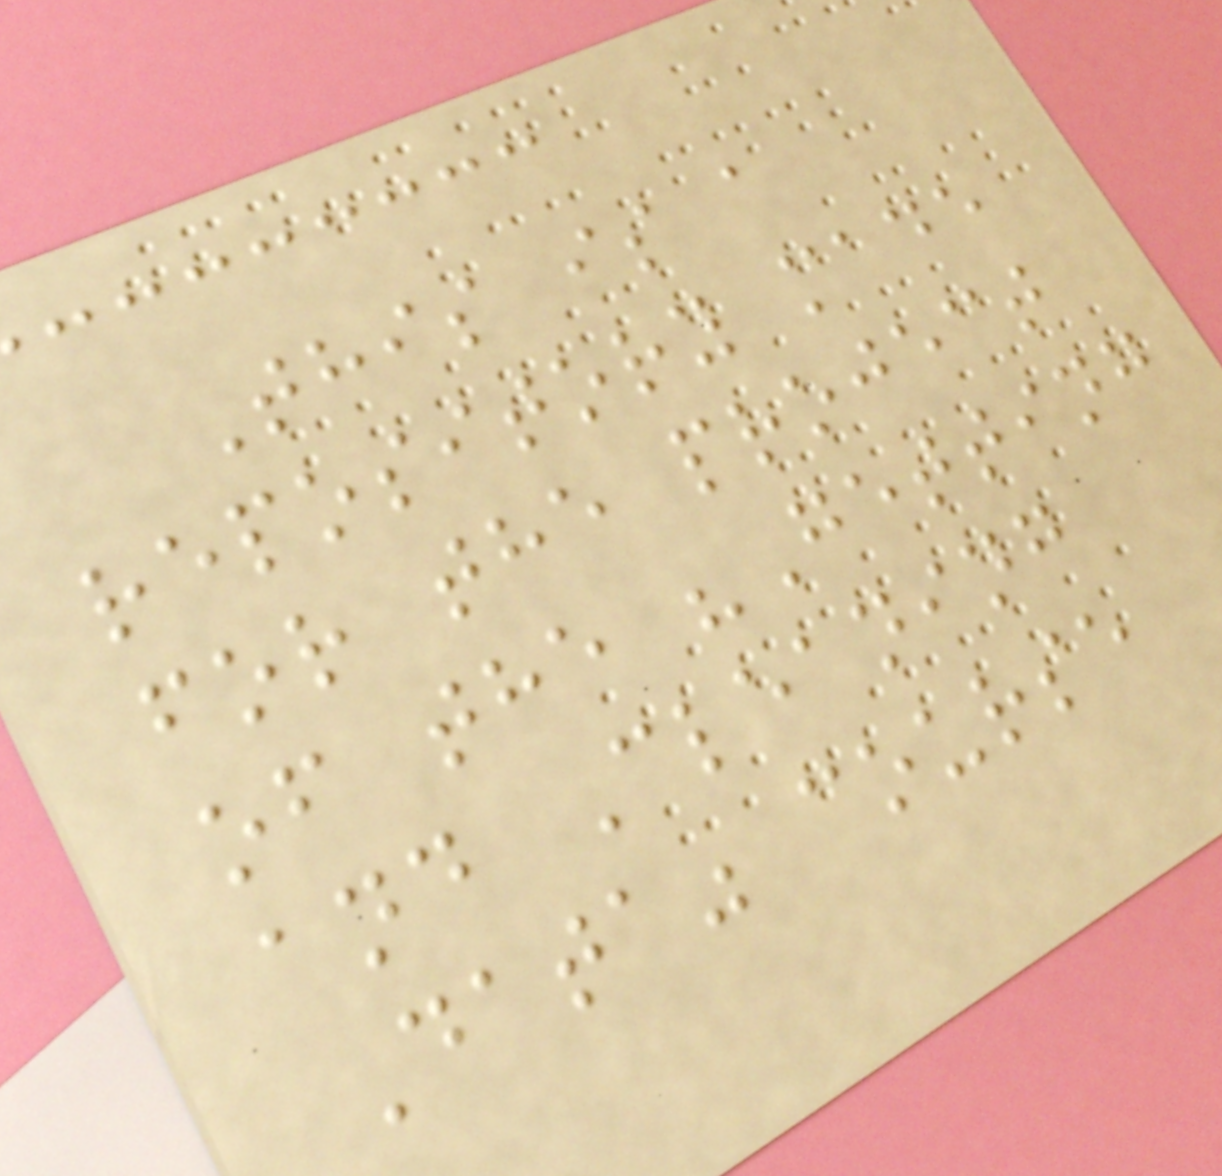This is a
repository made
for the project
of the "Getting
and Cleaning
Data" course
